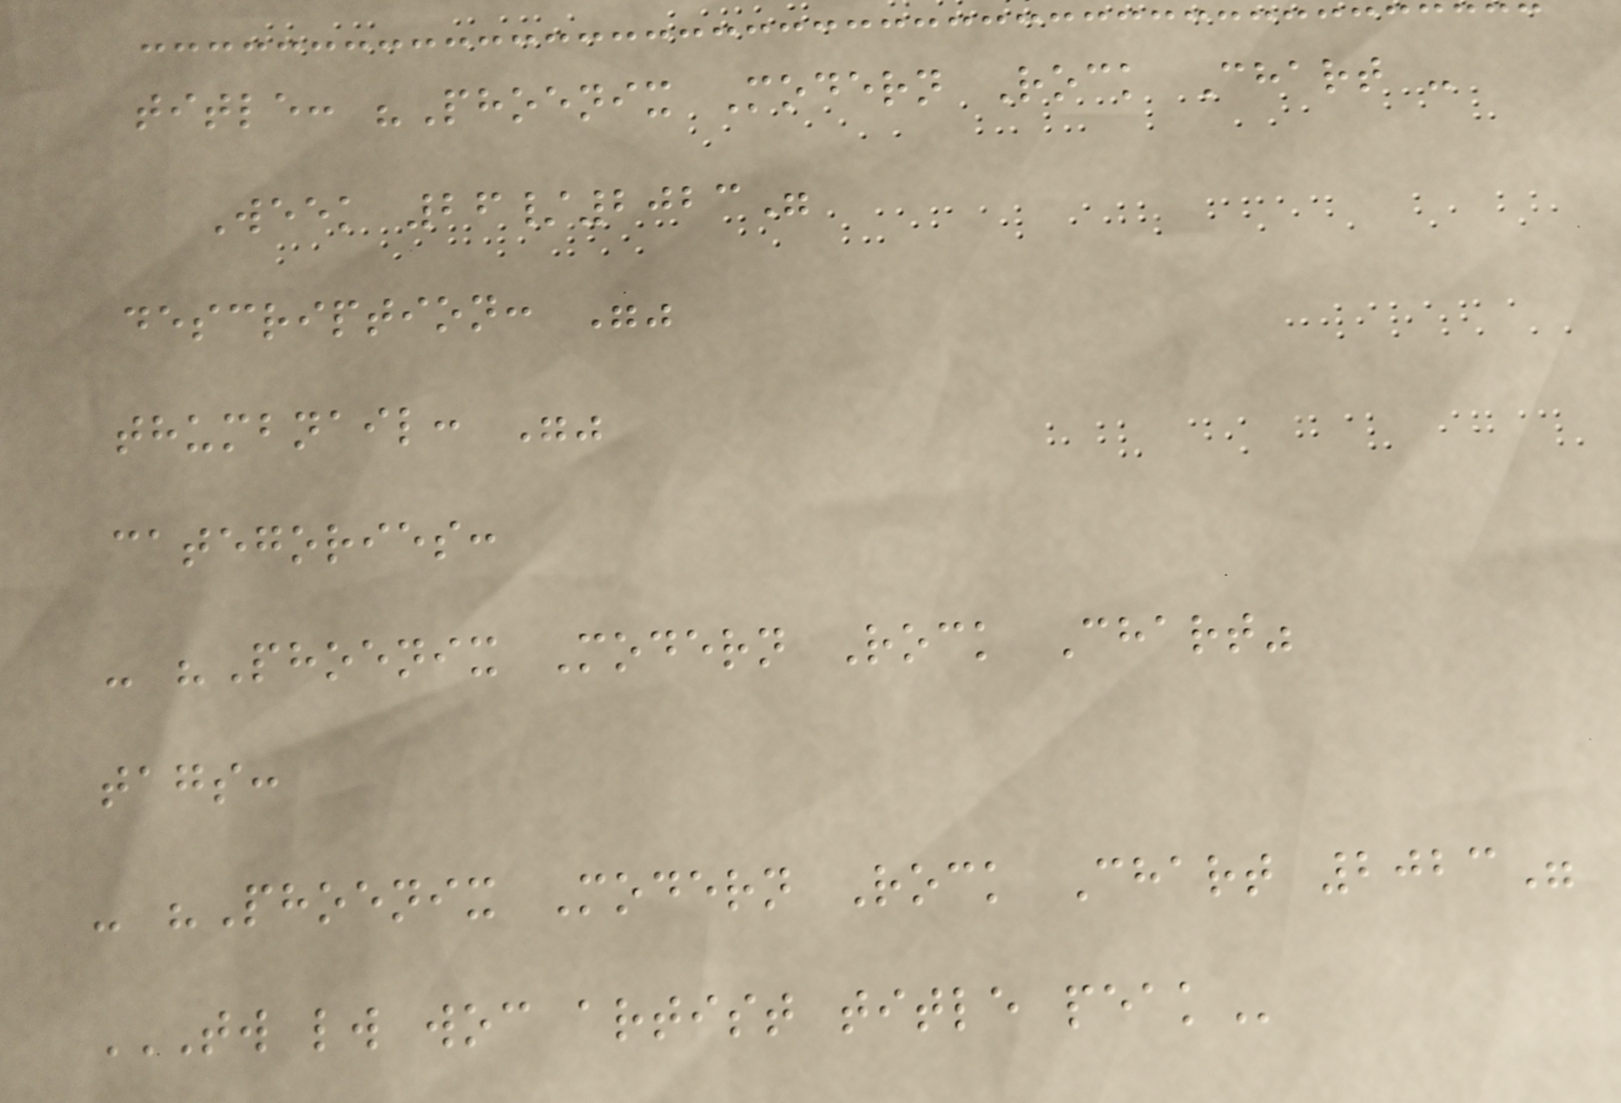title: "Phoenix Modern Rock Chart -
Week 26/2023"
description: ""
thumbnail: ""
categories:
- "Phoenix Modern Rock Chart"
tags:
- "Phoenix Modern Rock Chart 2023"
TW LW WOC ARTIST TITLE PEAK
